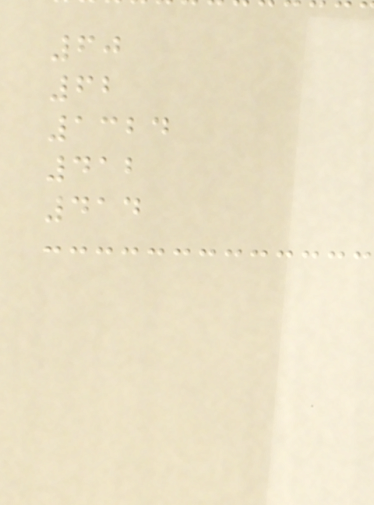60
62
1324
412
414
